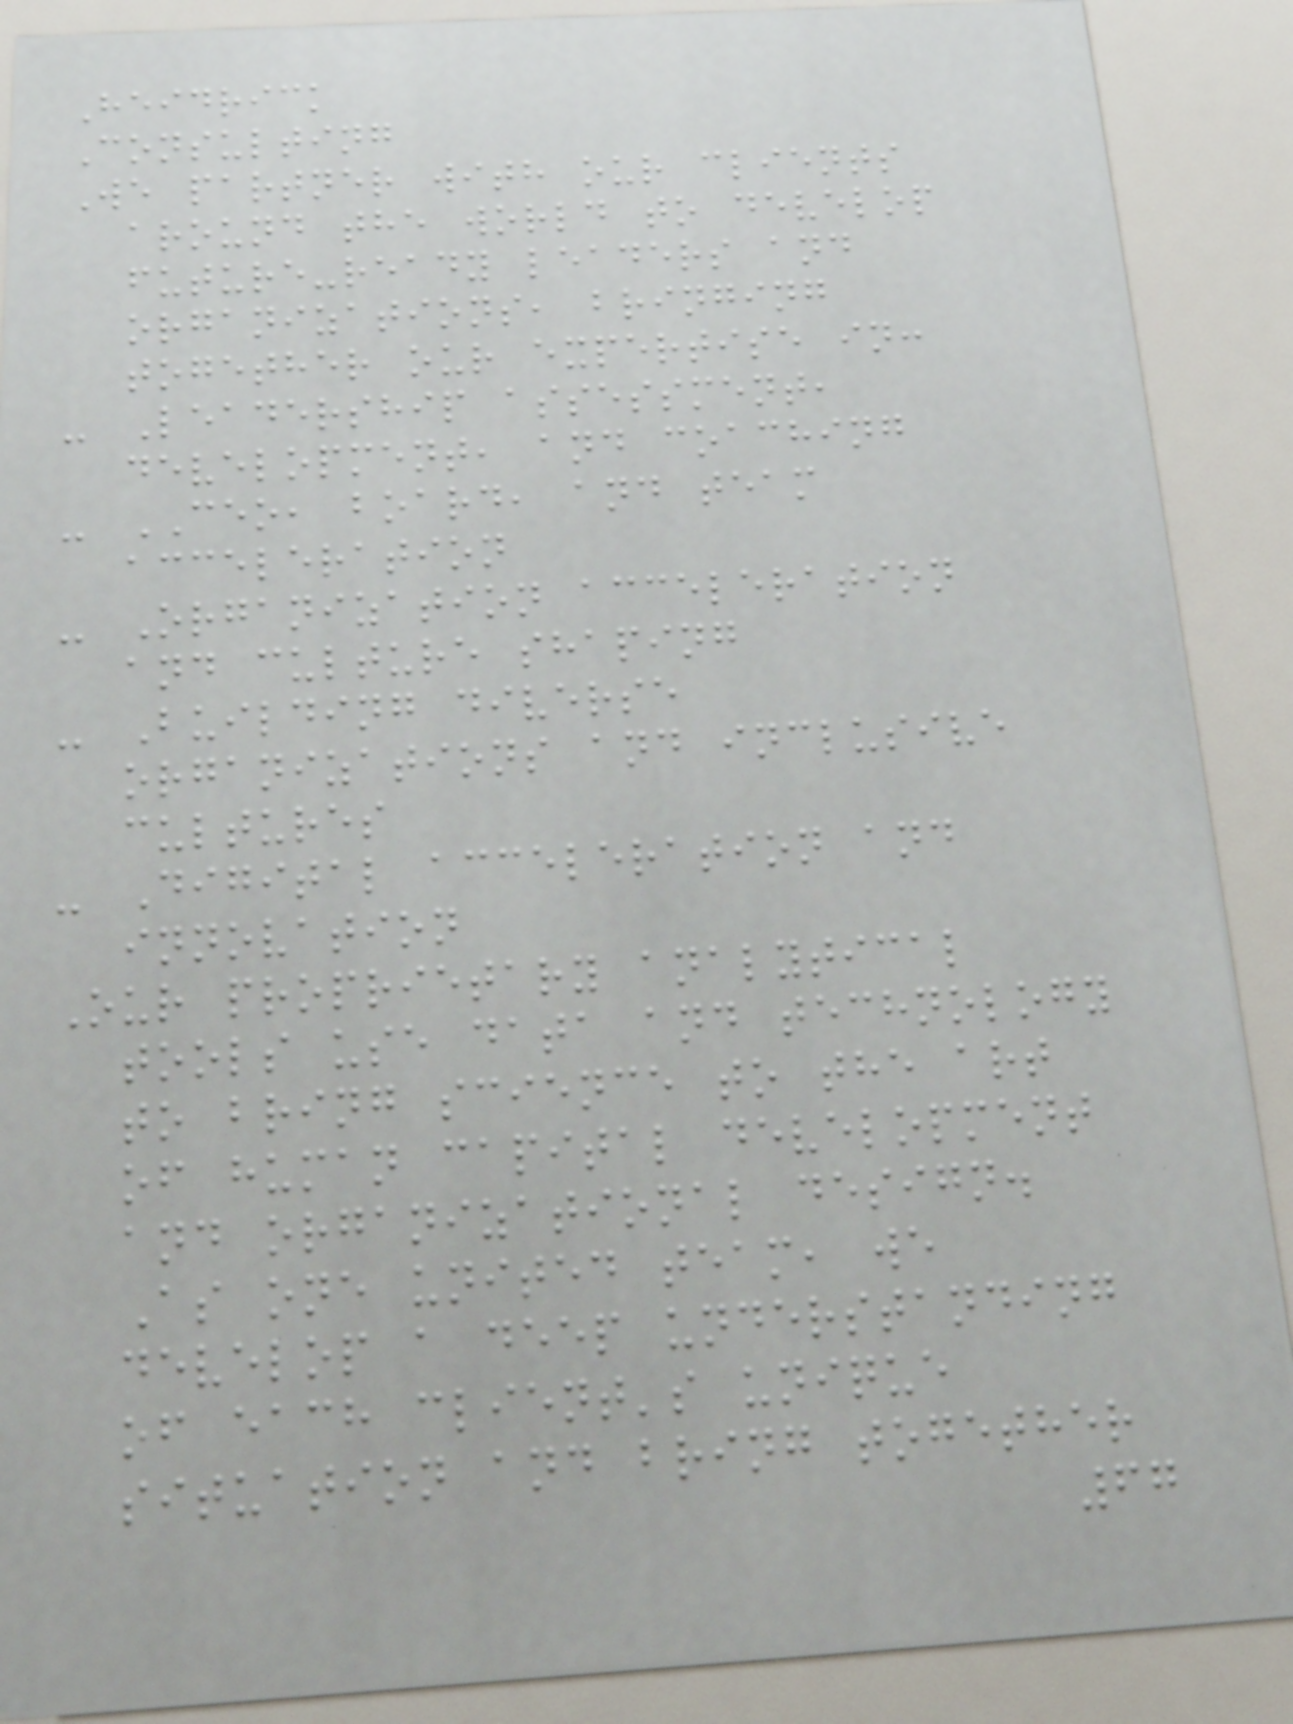Heidrick
Consulting
We partner with our clients
around the world to develop
future-ready leaders and
organizations, bringing
together our expertise in:
- Leadership assessment,
development, and coaching
- CEO, board, and team
acceleration
- Organization acceleration
and culture shaping
- Building diverse
organizations and inclusive
cultures
- Digital acceleration and
innovation
Our proprietary analytical
tools use data and technology
to bring science to the art
of human capital development
and organizational design.
As one united team, we
develop a deep understanding
of each client's unique
situation and bring together
67
